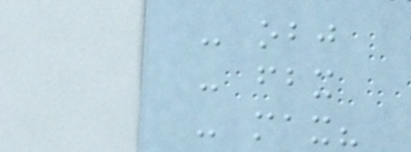- obj
- fbx
- max?
